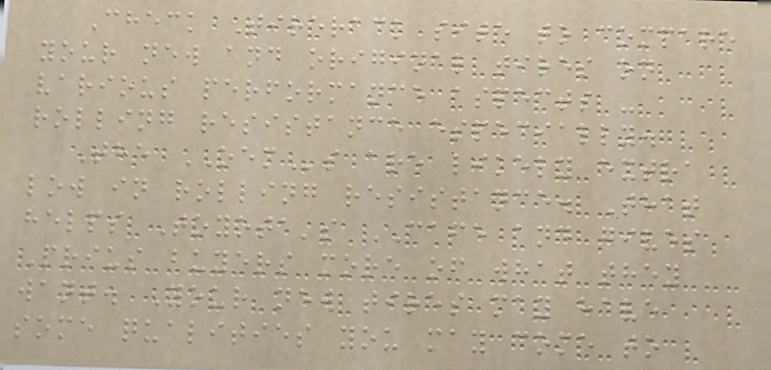Check Tirerack site to compare
your new and original tires on
various performance aspects -
rolling resistance especially.
The OEMs are likely extra
low in rolling resistance. That
helps Toyota's CAFE and gives
Prius buyers more of what they
want. Your new tires may have
some qualities you may come to
